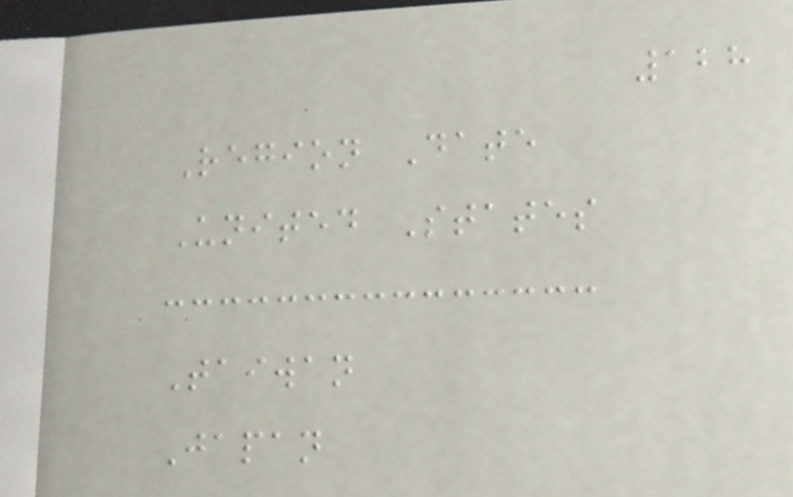128
Region Date
United States
Taiwan
Japan
